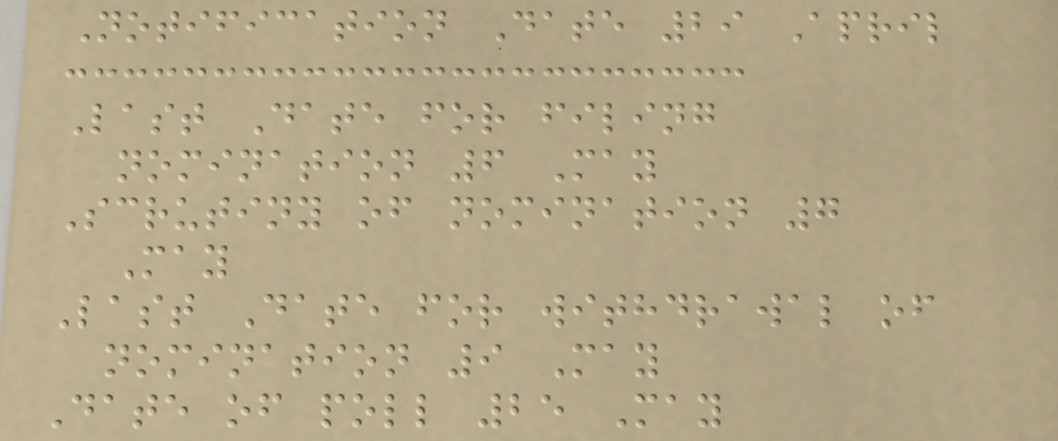Notification Date 29 April
Last Date for filing
nomination 6 May
Scrutiny of nomination 7
May
Last Date for withdrawal of
nomination 9 May
Date of poll 25 May
